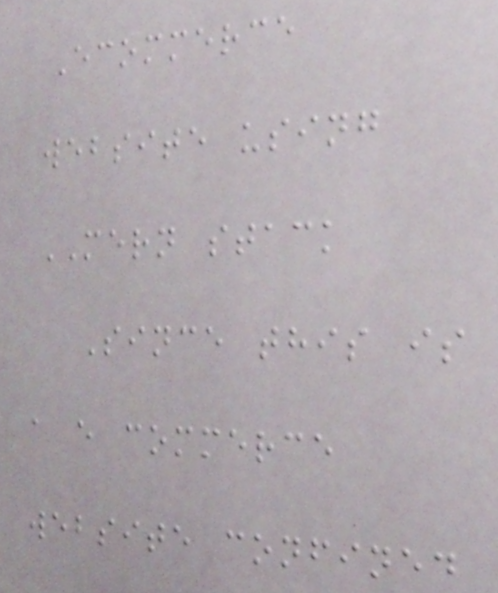Ecommerce
website using
MERN stack
Since this is
a e commerce
website confined
